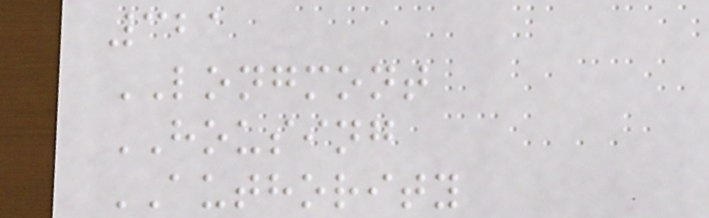321
LONGMONT
HOUSING
AUTHORITY
